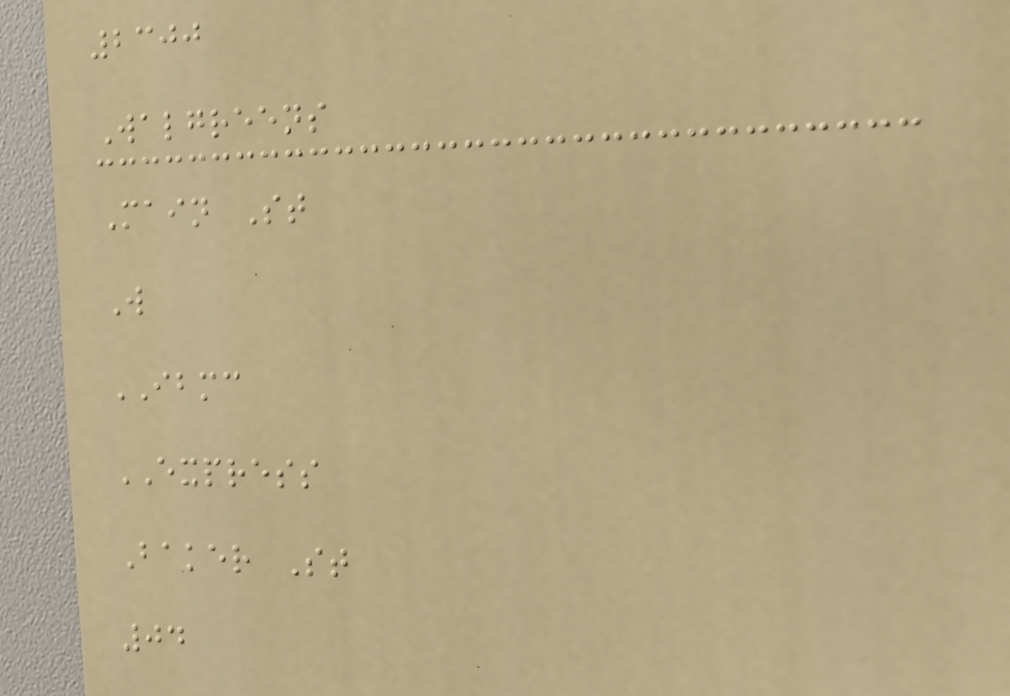2300
Walgreens
Main St
W
IBMC
EXPRESS
Baker St
04
